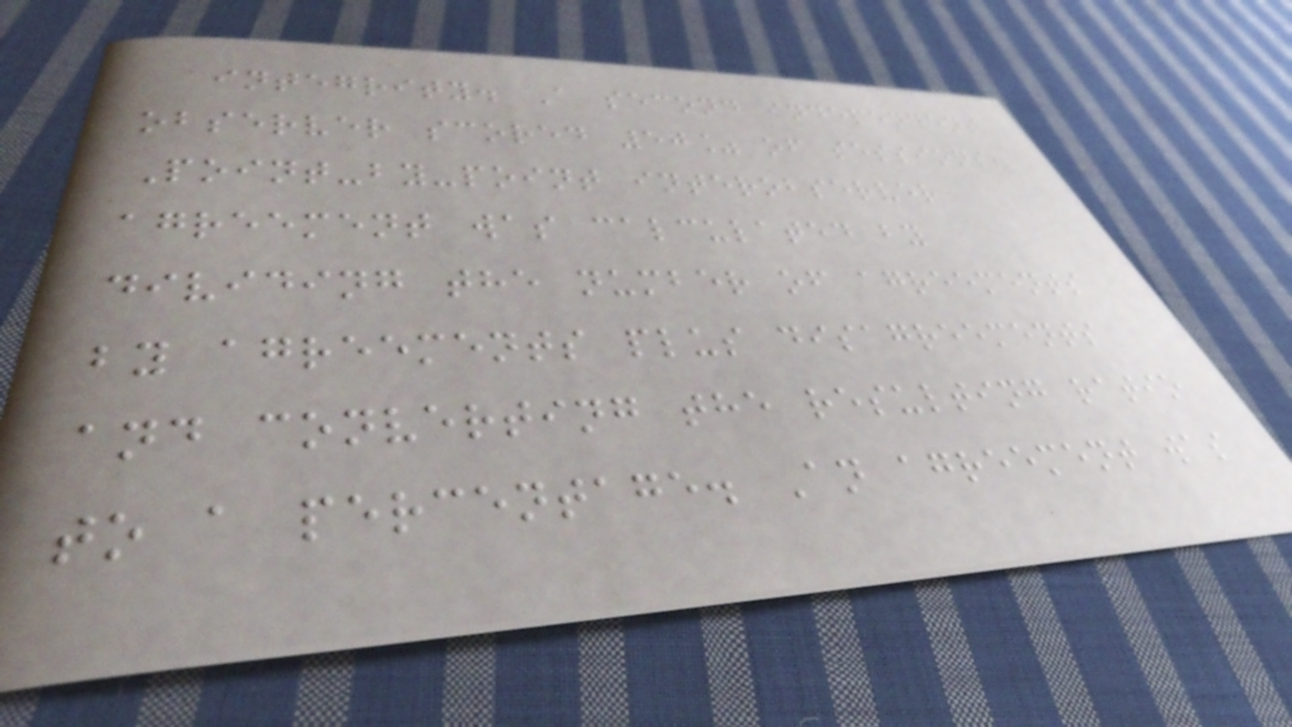integrity. A second independent
observer scored 50% of sessions.
Point-by-point interobserver
agreement was calculated by
dividing the number of agreements
by agreements plus disagreements
and converting the resulting ratio
to a percentage. An agreement was
